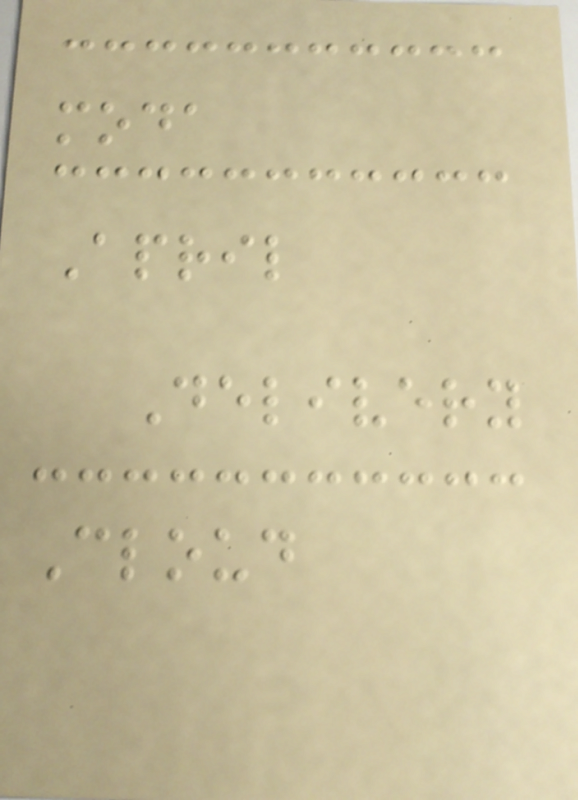moda
April
Delivery
Cloud
